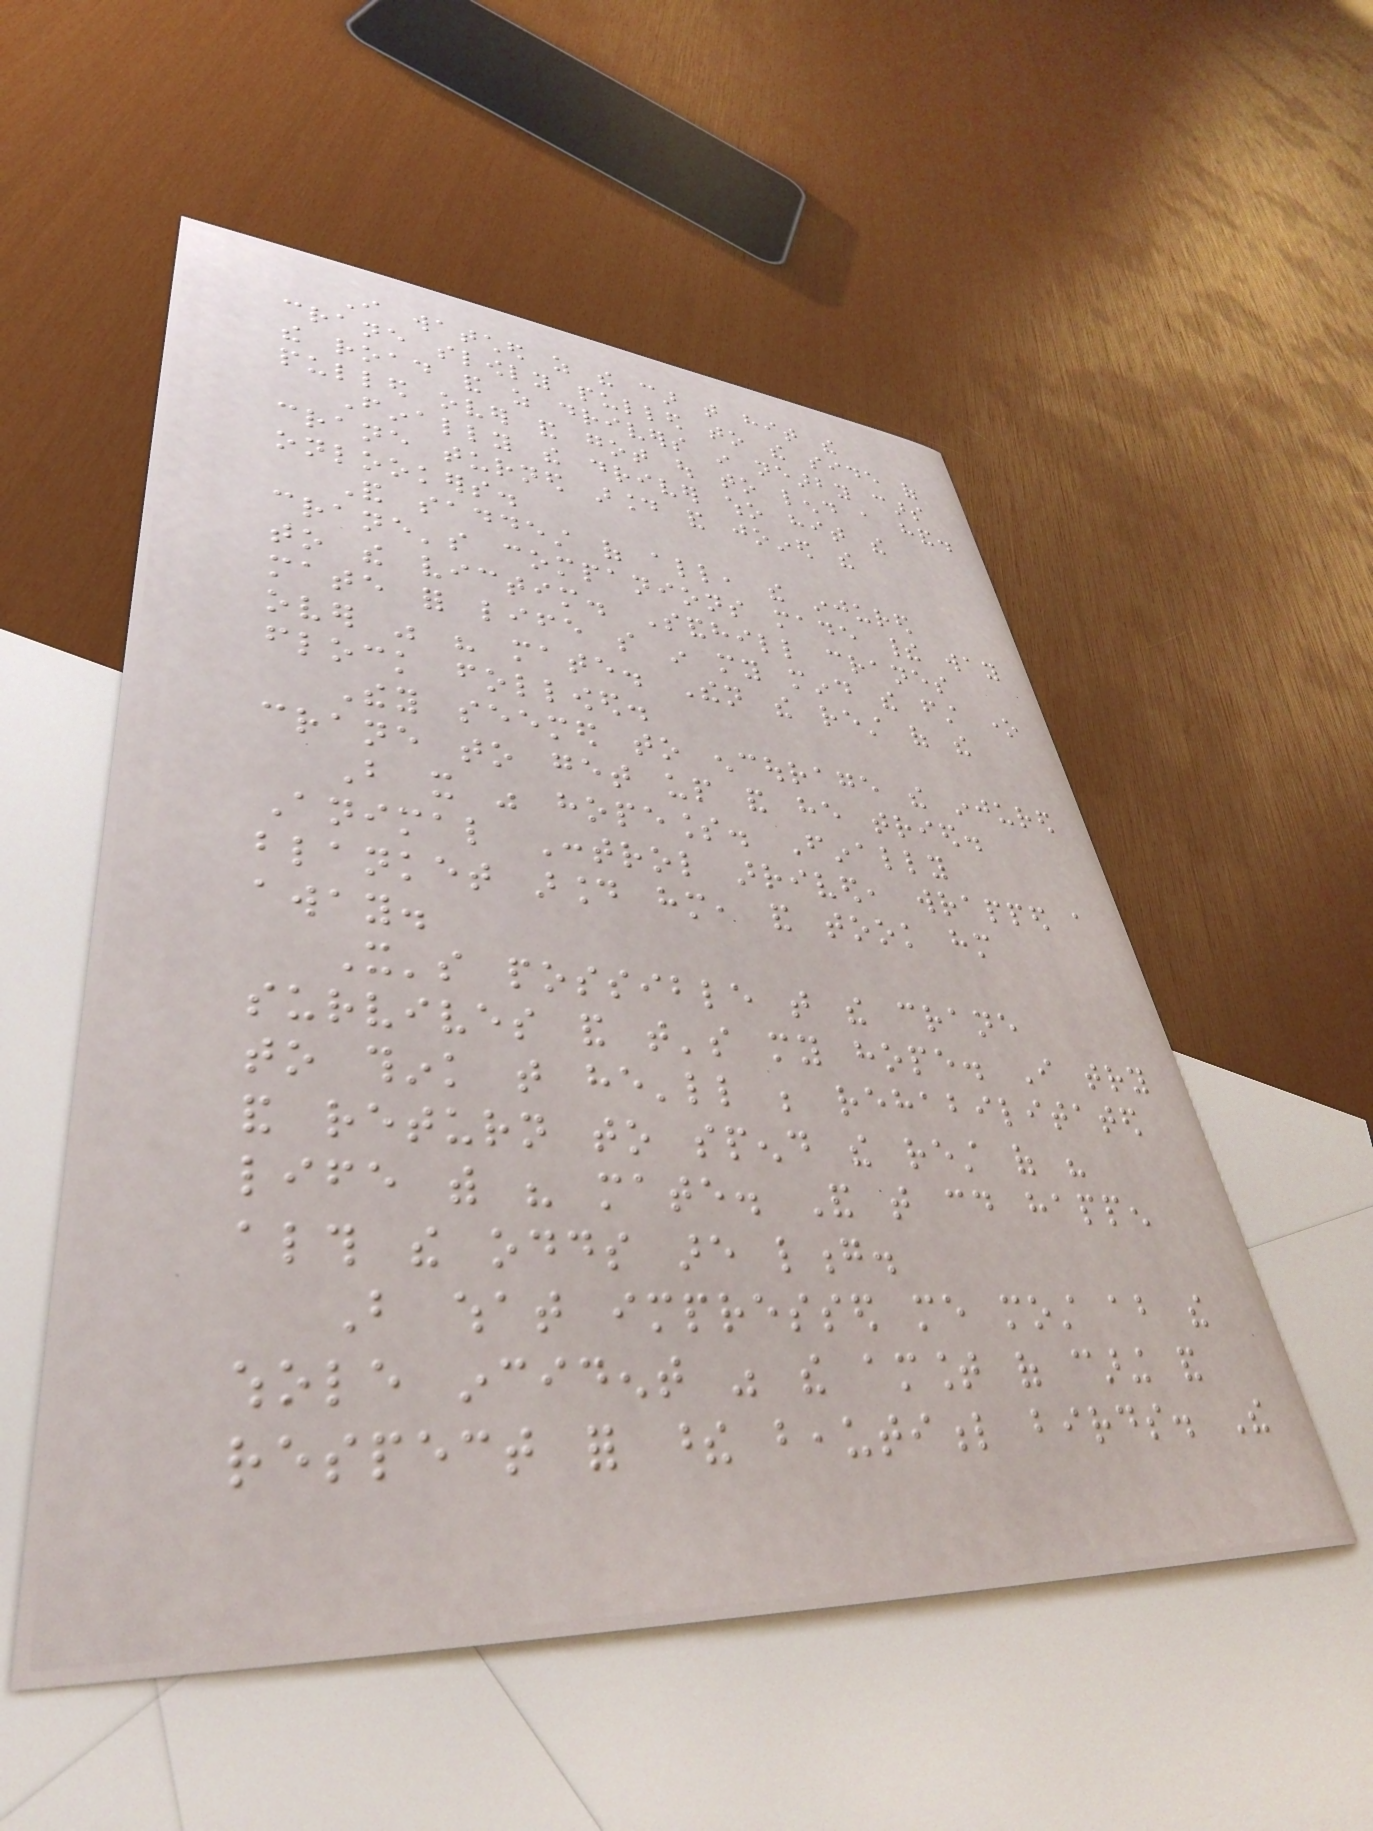I watched as the car that hit the
crane slowly pulled to the side of
the road and as drivers in nearby cars
pulled over and got out to lend a hand.
Finally the driver who hit the
crane turned around and joined the
onlookers.
And saddest of all, the injured
crane's companions made their way
to the victim. Sandhill cranes
mate for life so in my mind the first one
over was his mate. Then the rest of the
flock followed.
They seemed to encourage the injured
crane to get up and he tried.
But it was hopeless. Finally
Animal Control arrived, wrapped a
blanket around him, and took him
away.
It's possible that the crane
survives and that's my hope. I try
to think that he'll be rehabilitated
and return to spend the rest of his
life with his mate. And that could happen
although the odds are long.
But what impressed me most about the
whole incident was the amount of caring and
respect for these beautiful birds. The
